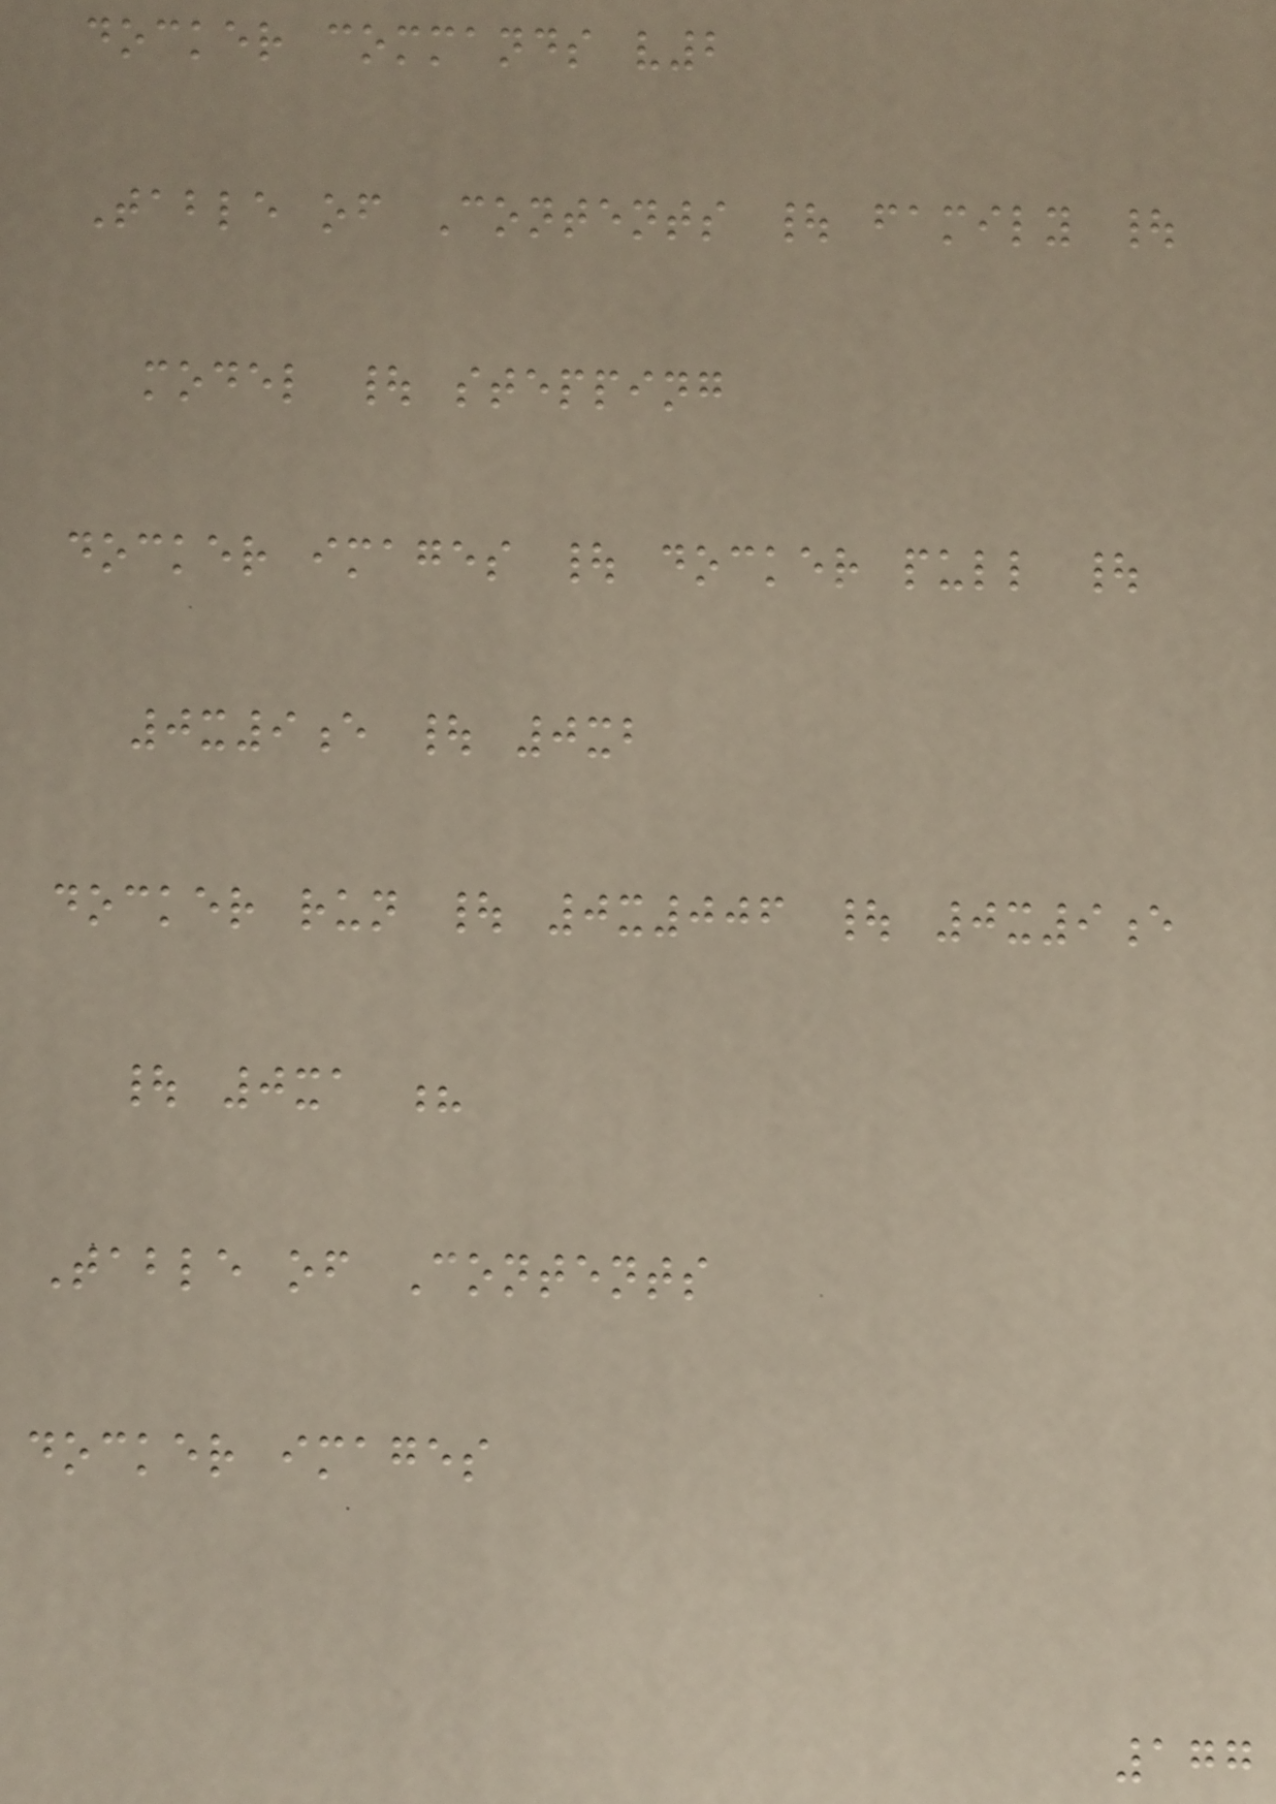docker commands v2
Table of Contents | family |
model | stepping
docker images | docker pull |
0x9e | 0xb
docker run | 0x006 | 0x9e
| 0xa ?
Table of Contents
docker images
177
